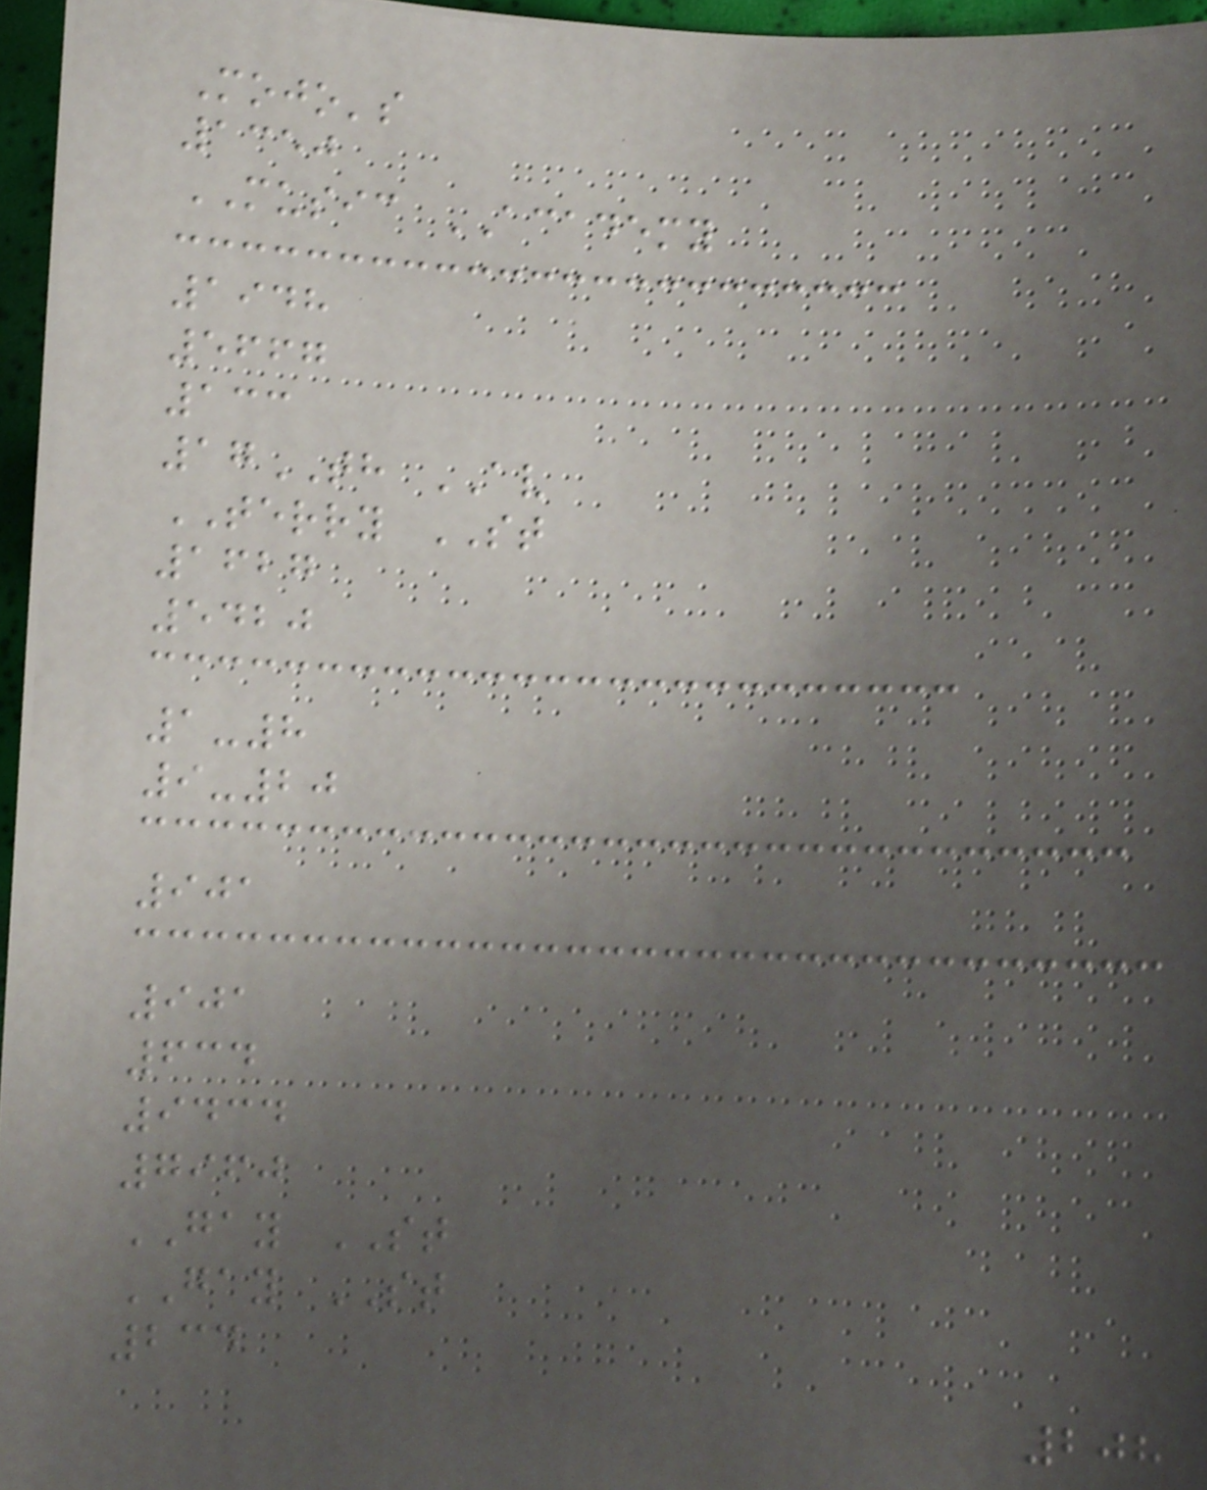Mojo's
1350
MUSIC ACADEMY
1948
5667
133
17TH AV
TERRY ST
1627
5420
1-8
9-20
901
901
634
9434
7960
GAY ST
GAY ST
234
208
